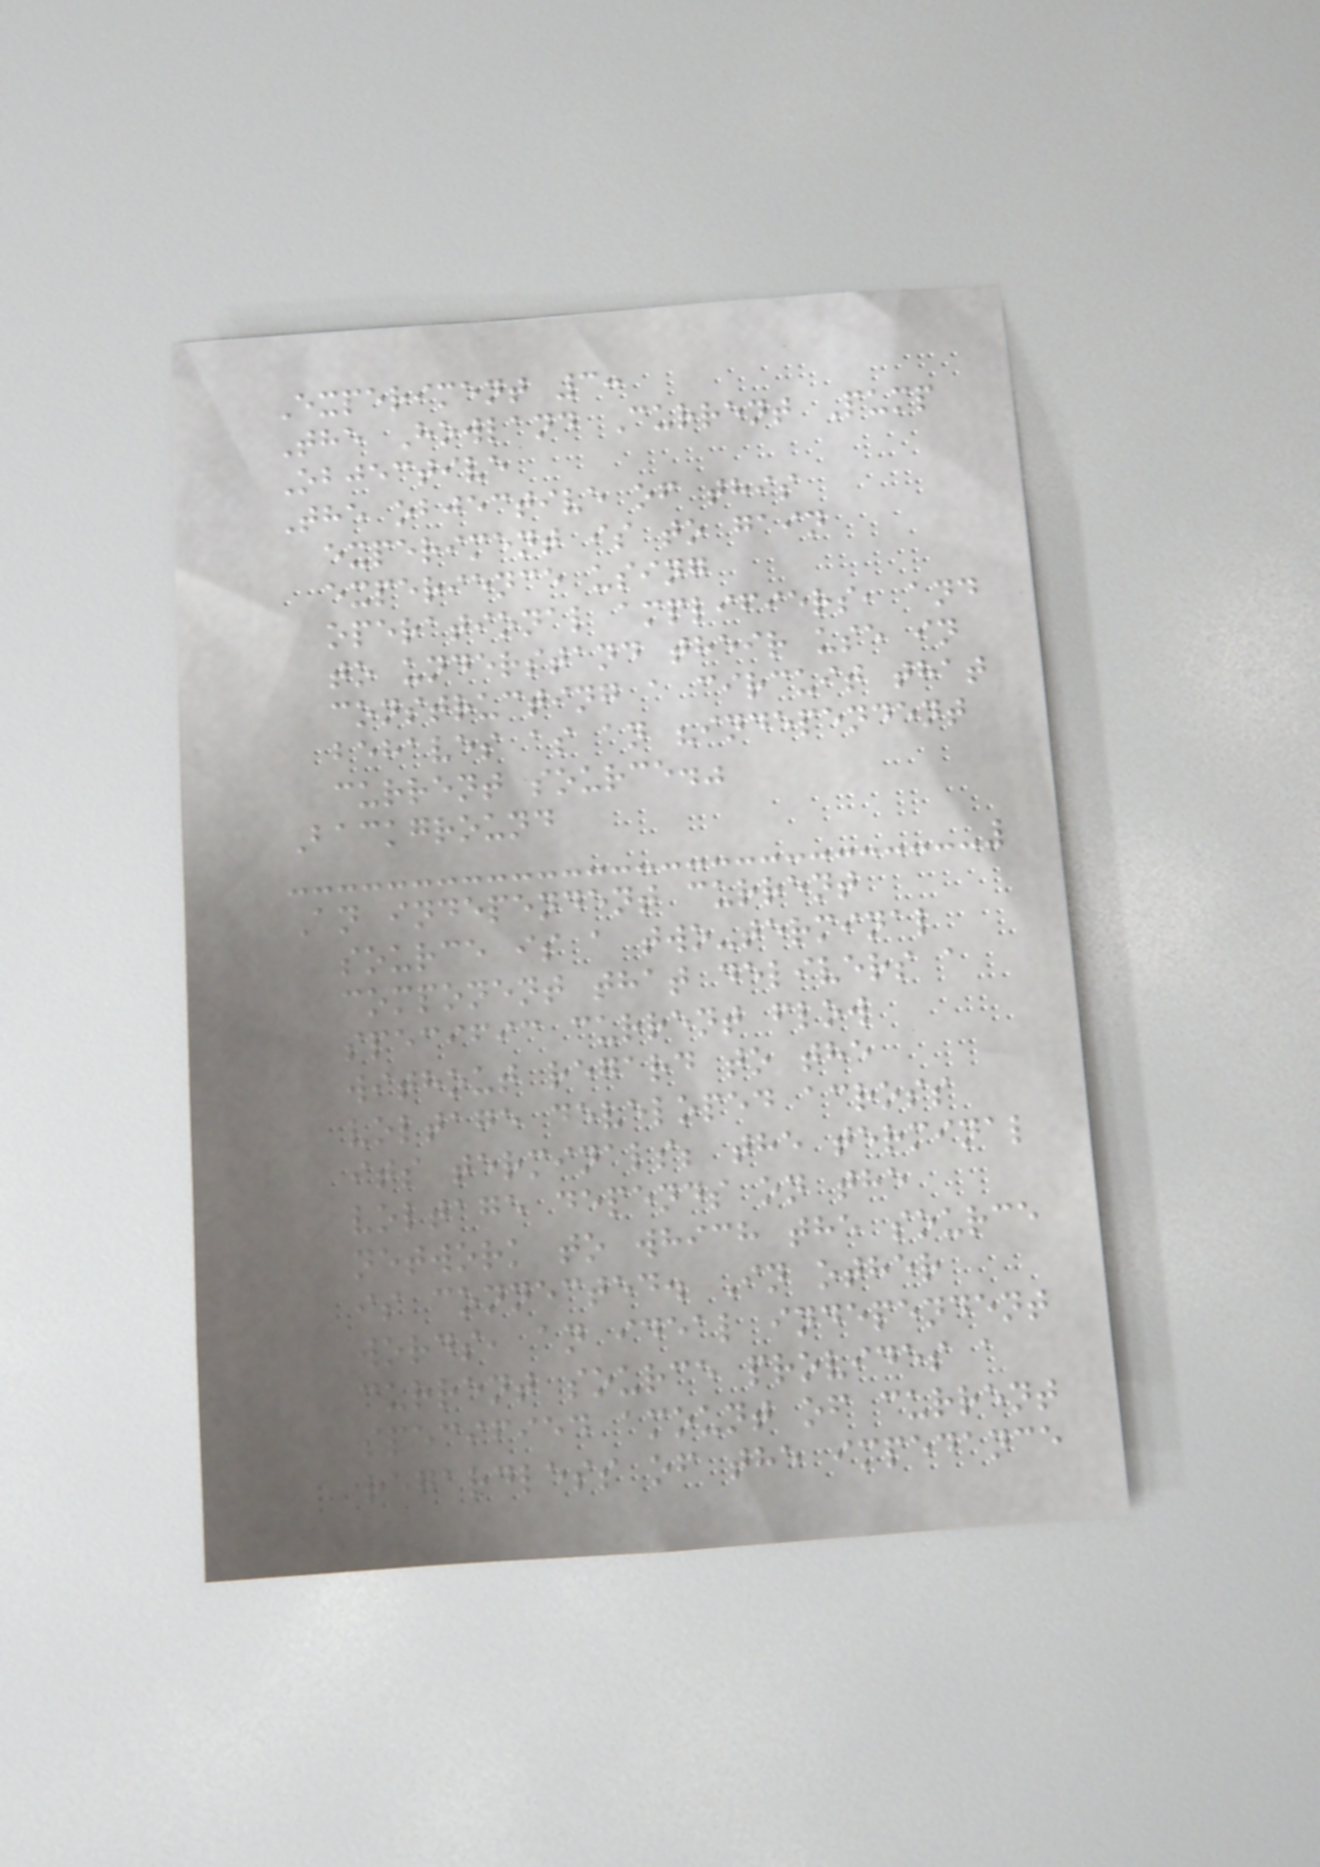Experiment 3:
The Howland Current Pump
Objective
The objective of this
experiment is to gain
experience using
operational amplifiers, and
to understand their use in
constructing a circuit that
behaves as an "independent
current source."
Background
An independent current
source is a two-terminal
component that delivers a
specific current flow
without regard to the
voltage developed across
its terminals; the terminal
voltage depends on the
network to which the source
is connected. In other
words, an ideal independent
current source provides a
specified amount of current
regardless of the impedance
